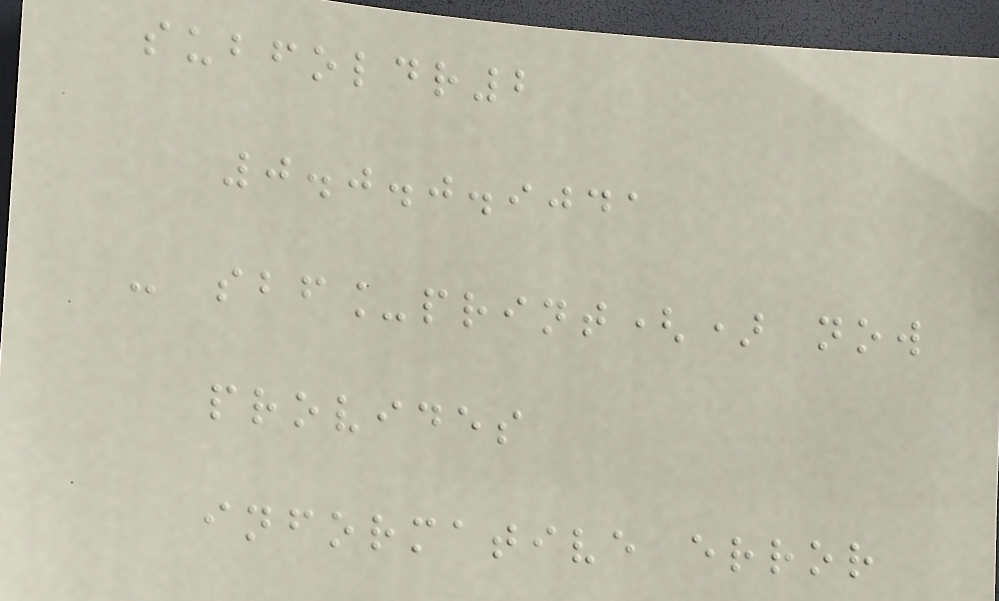subfoldr2
0.0.0.9041
- sbf_print() now
provides
informative error
